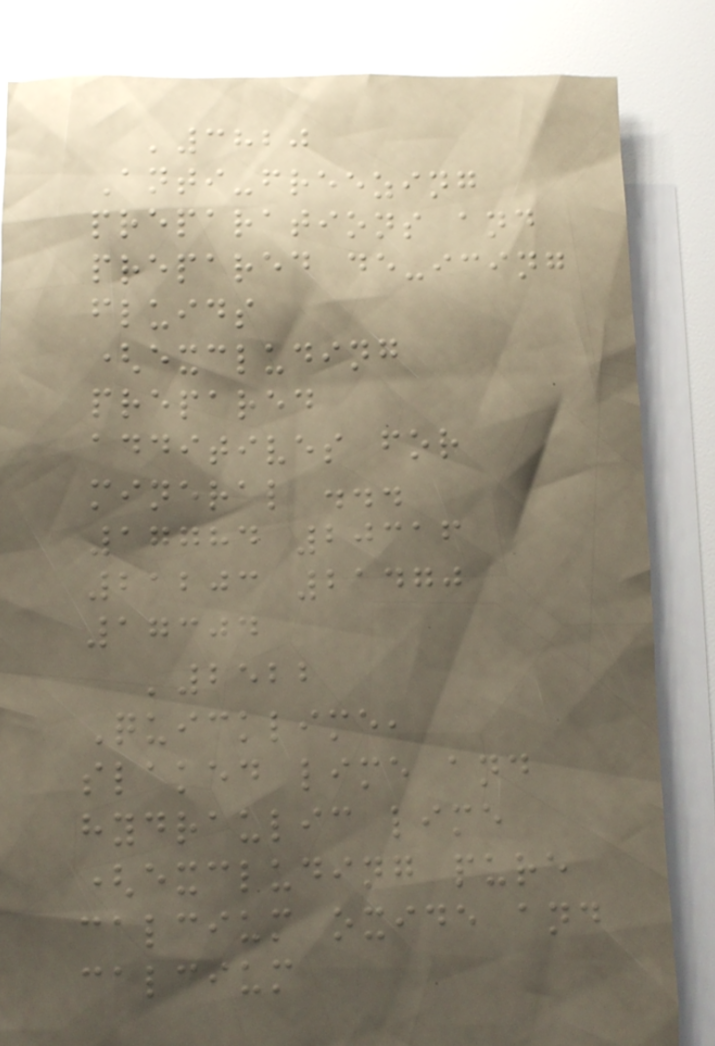'3820
Anti-freezing
preparations and
prepared de-icing
fluids
(excluding
prepared
additives for
mineral ...
17784 20316
21203 21470
17304
'2522
Quicklime,
slaked lime and
hydraulic lime
(excluding pure
calcium oxide and
calcium
